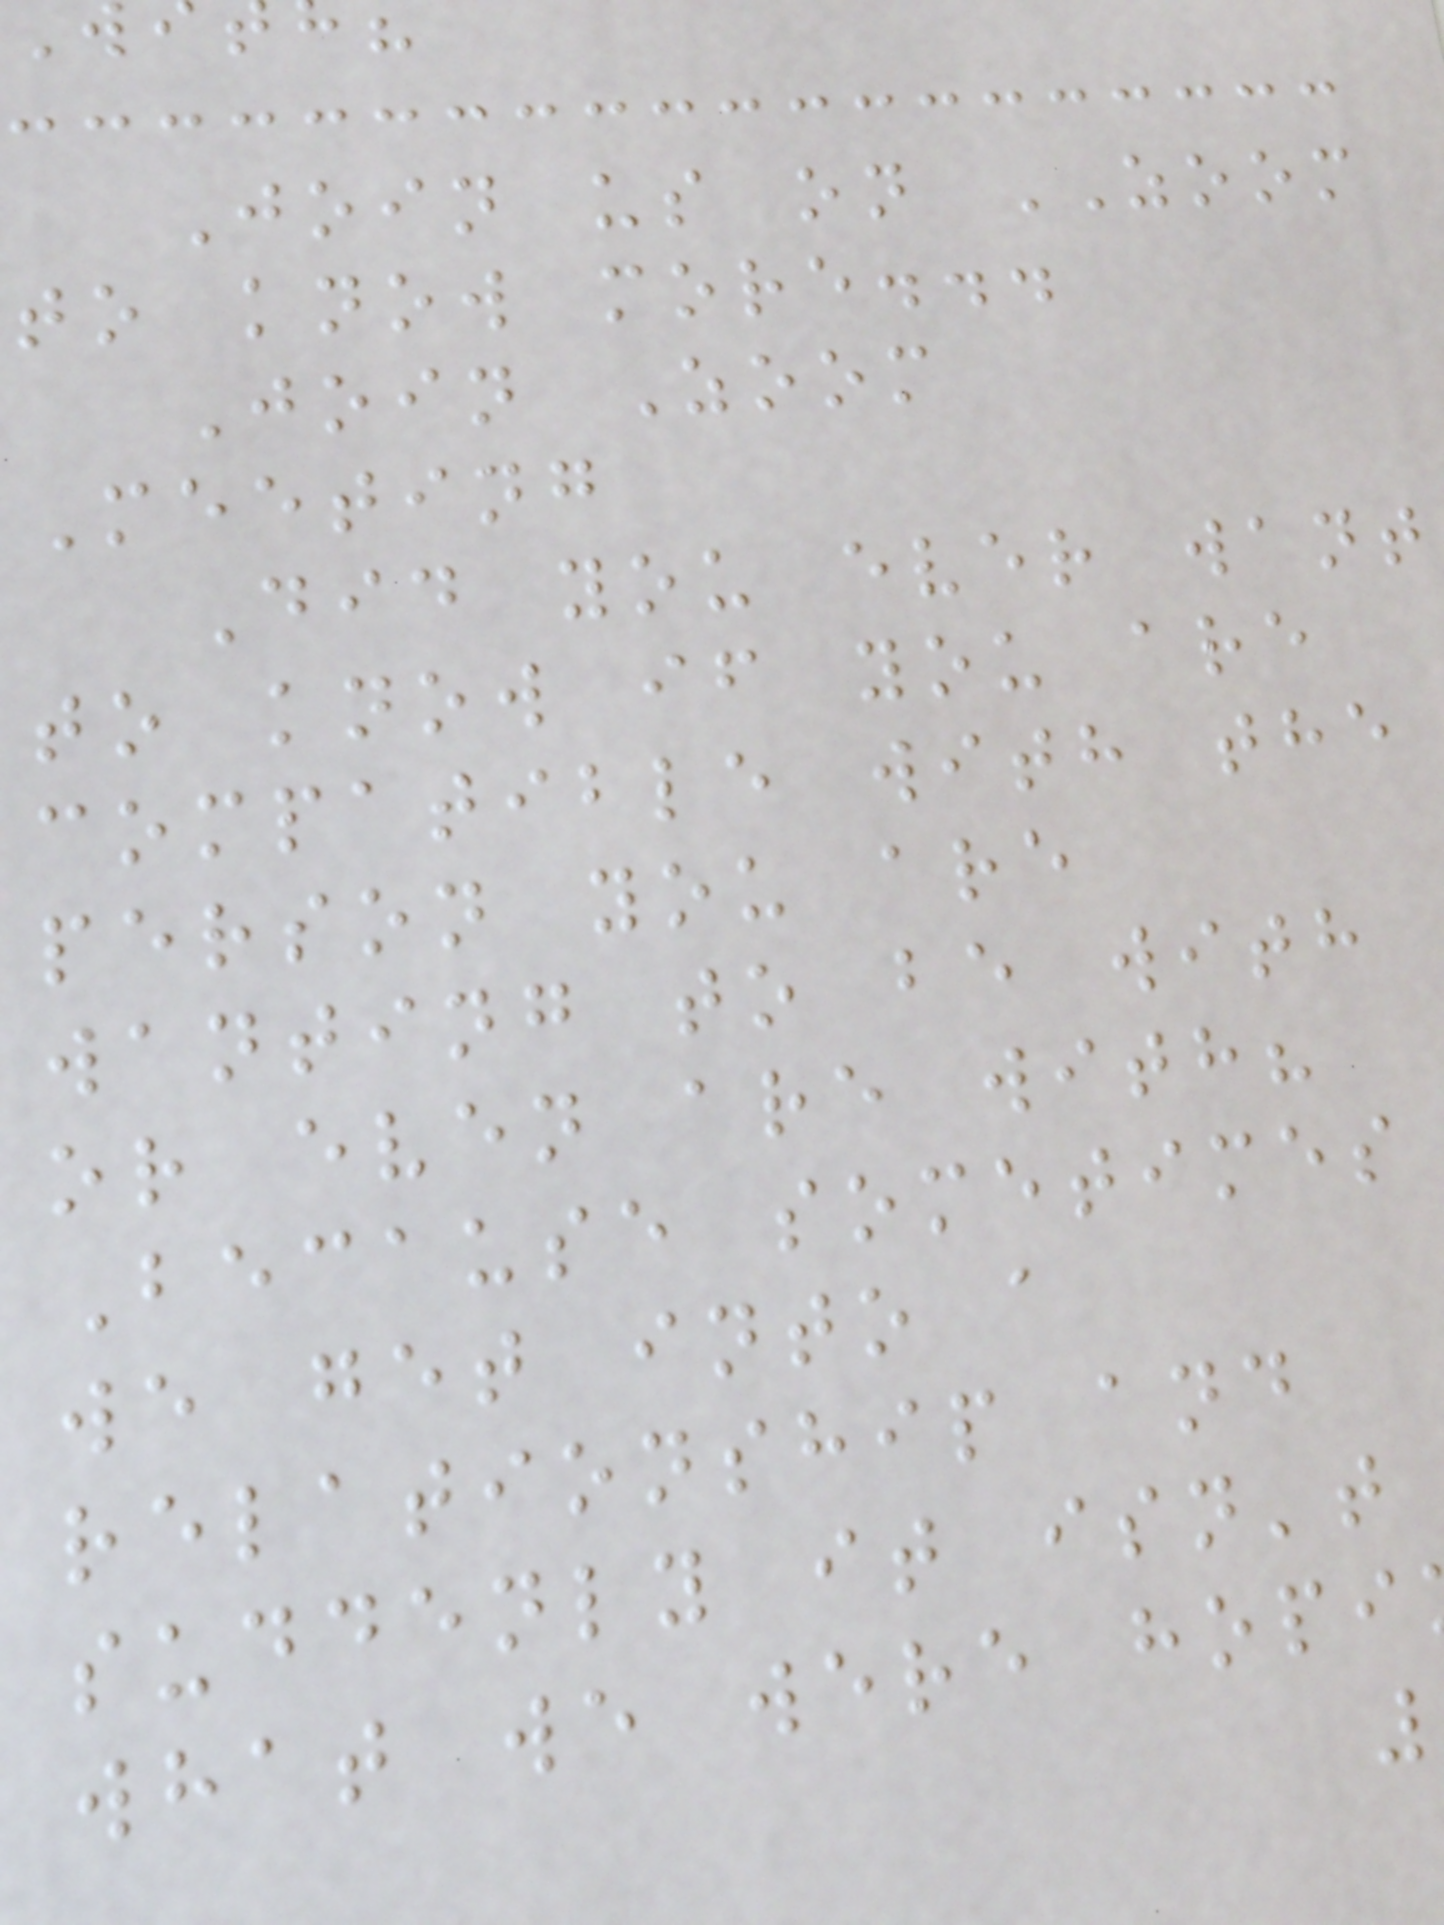Join us on ZOOM
to know more...
Join Zoom
Meeting
Did you ever want
to know if you are
compatible with the
person you are
wanting to be with
or even are with?
Because sometimes
we get into a
relationship and
suddenly it isn't
what we were hopi
